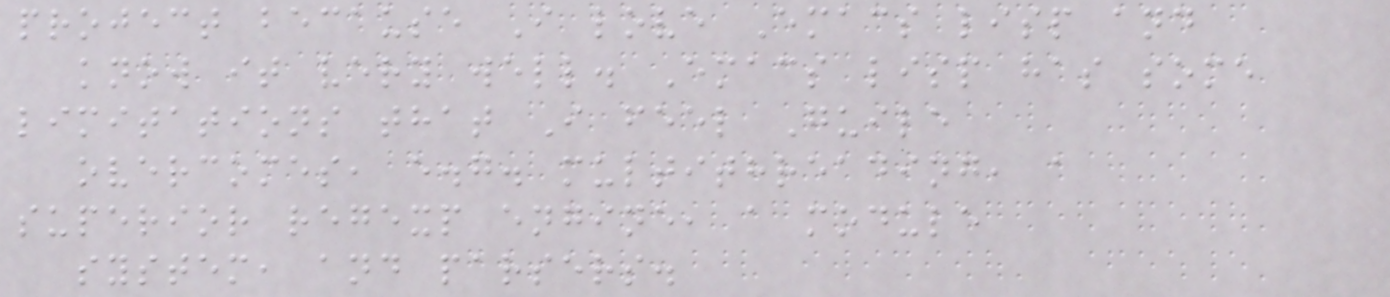project because I love Emacs lisp and
know it very well. Emacs lisp has some
limitations that I feel Guile
overcomes, e.g. multithreading, a
superior regexp engine, a module
system, and parsers.
